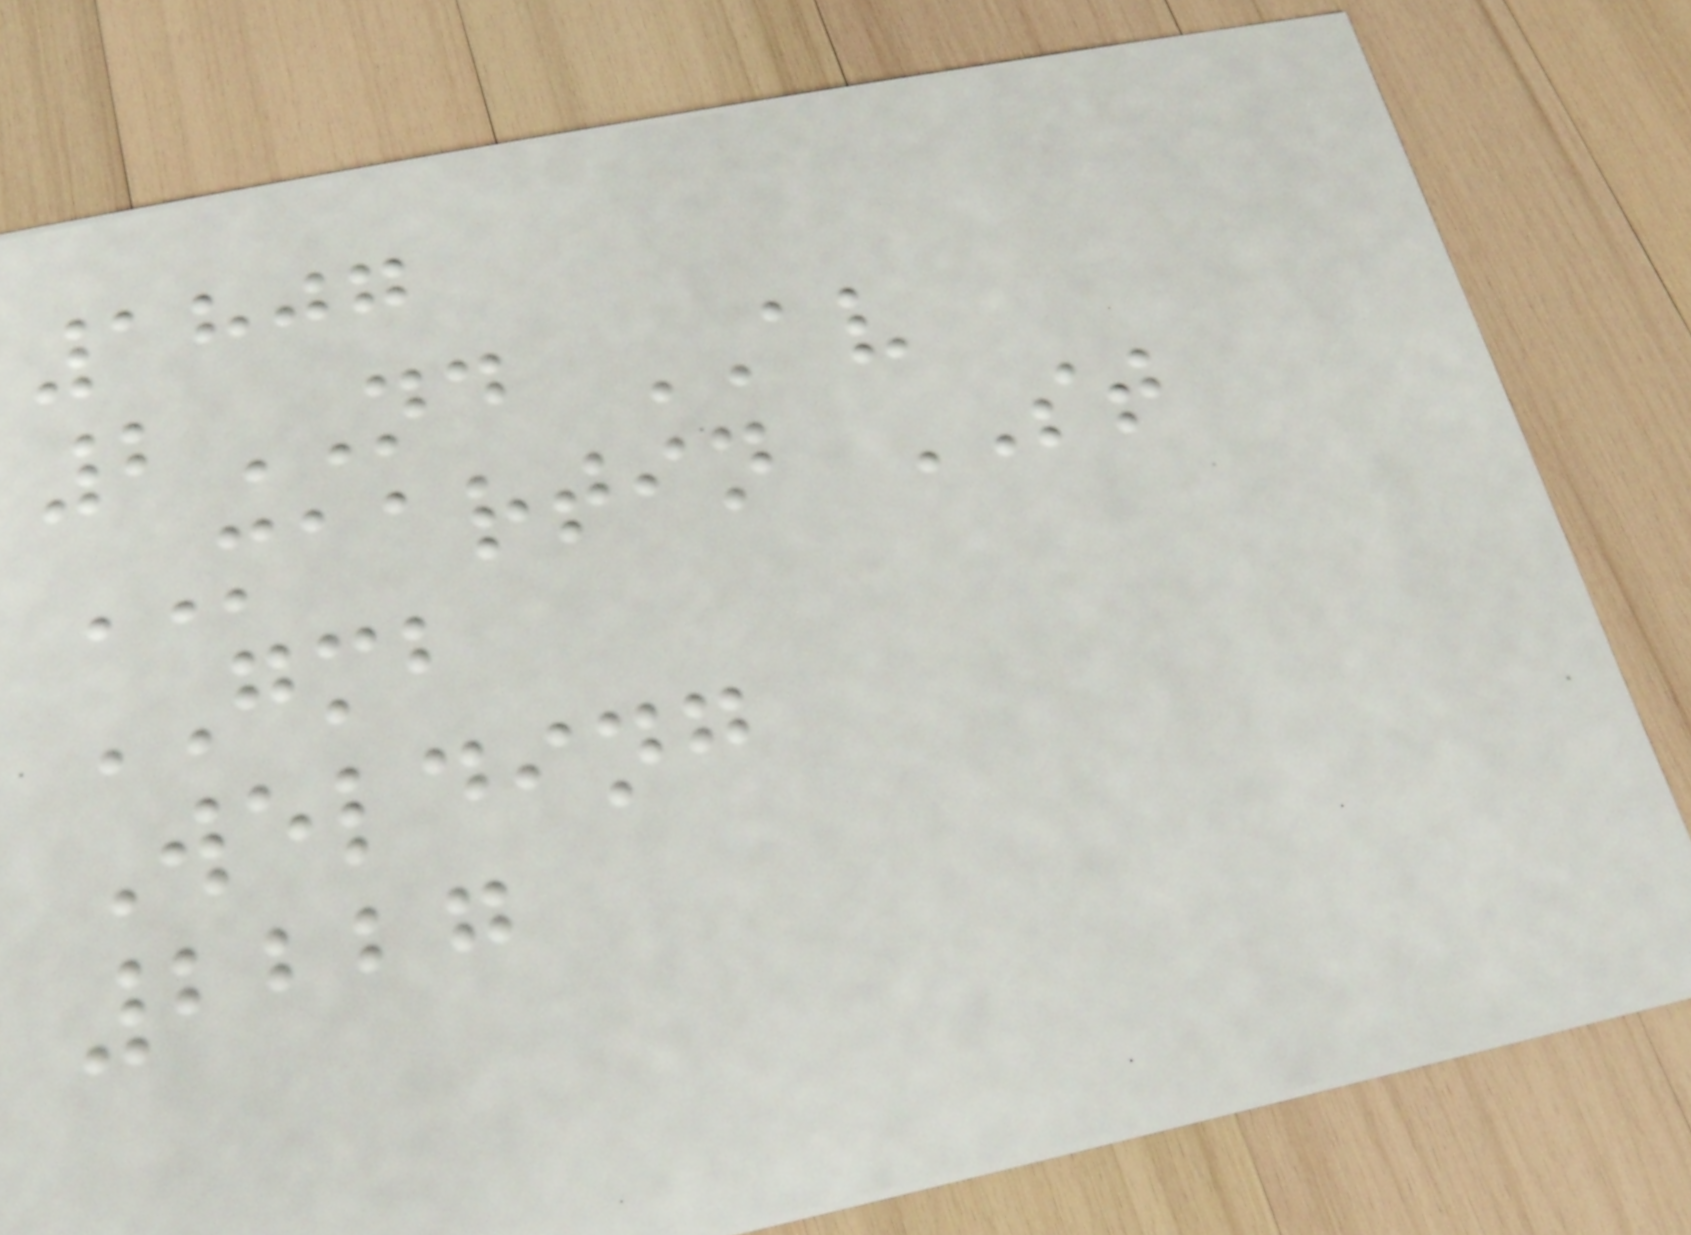1807
2ND AV
MAARTIN ST
GMB
Welding
2227
